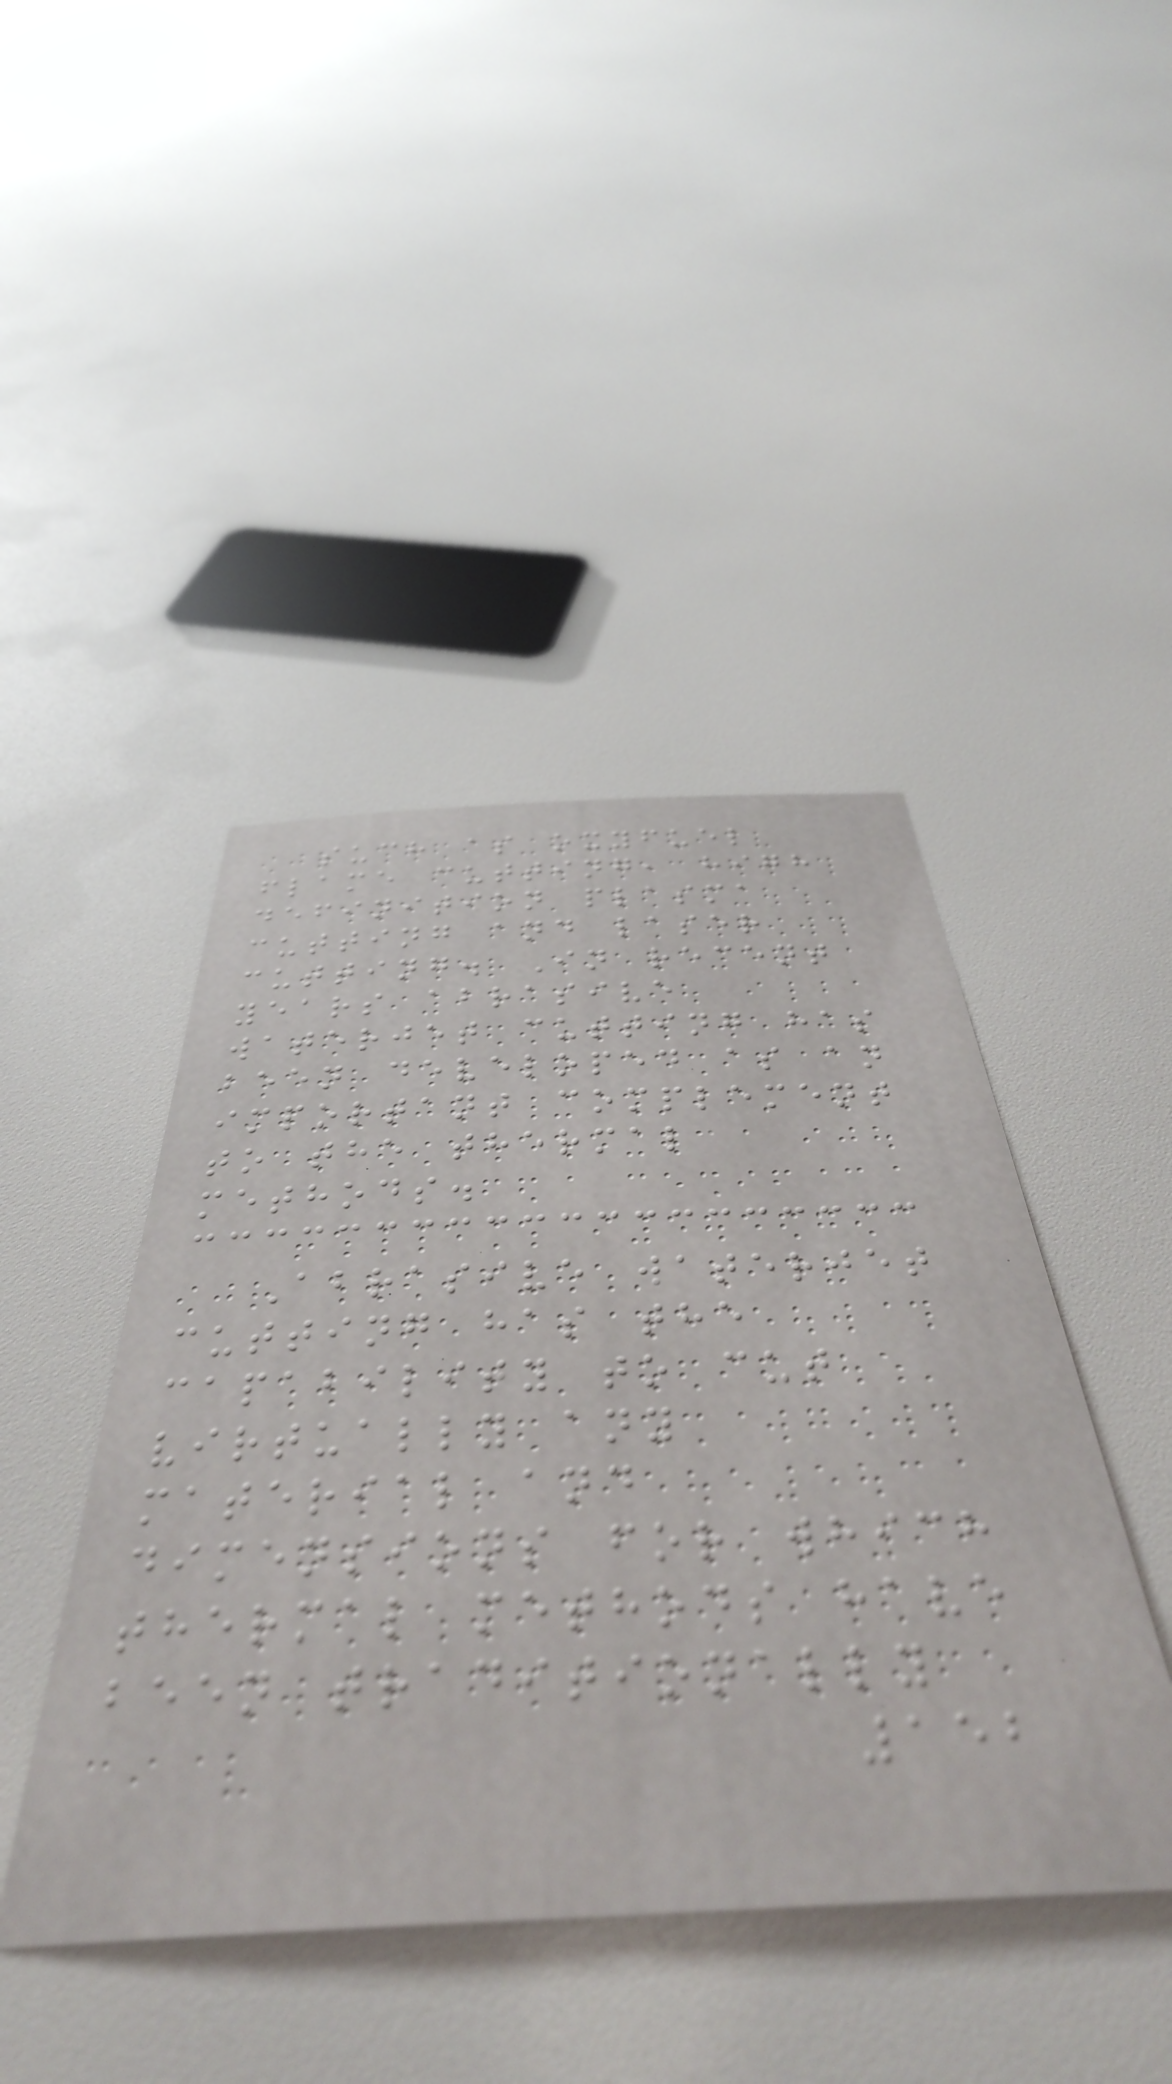such as oxyfuel
flame cutting, high
definition plasma
cutting and laser
cutting. In recent
years abrasive
waterjet cutting has
been developed as an
important complement
to the thermal
methods.
Abrasive waterjet
cutting has the
capability to cut
virtually any
material and
dimensions for which
thermal methods have
been traditionally
152
